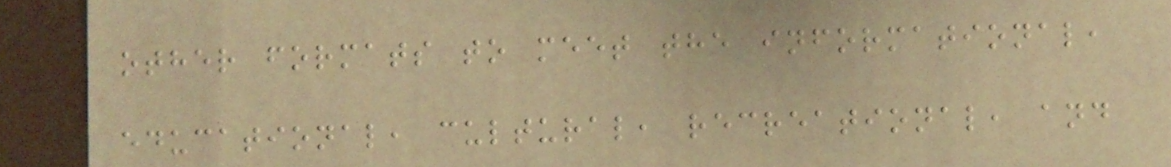other formats to meet the informational,
educational, cultural, recreational, and
